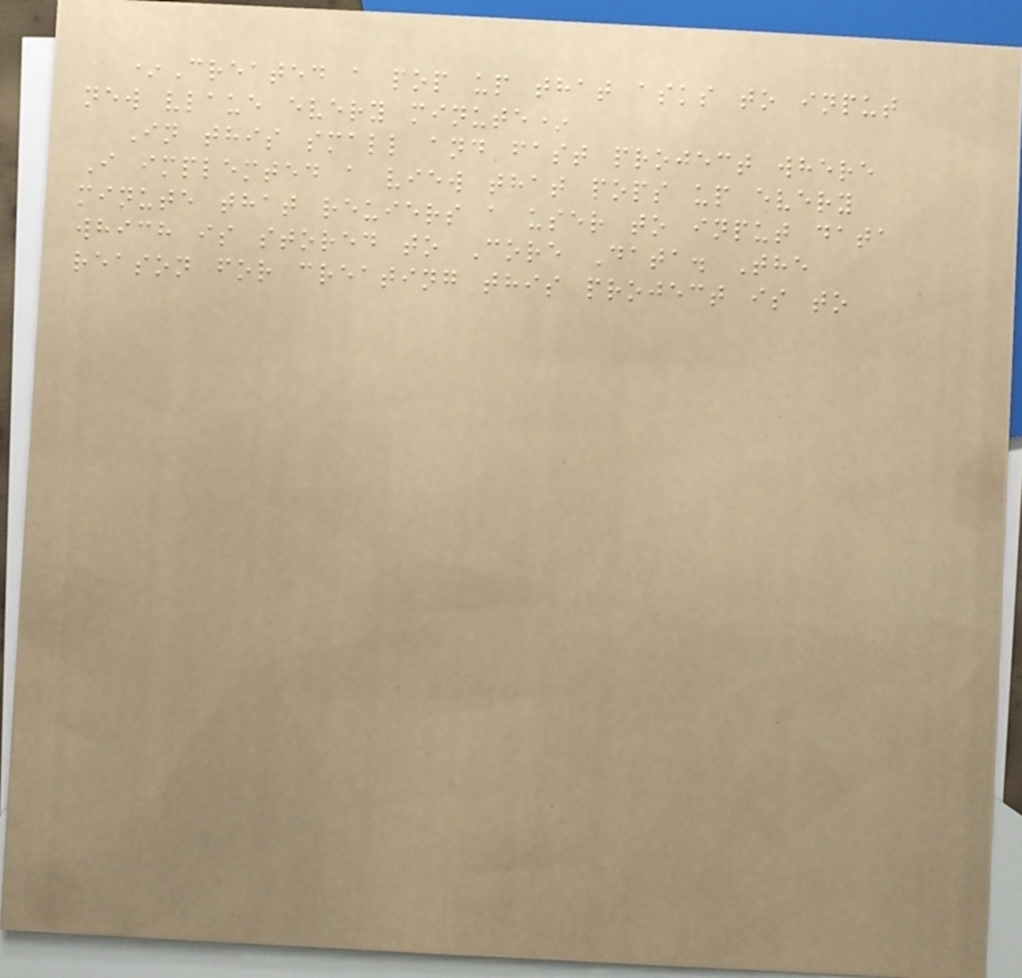*Created a pop up that asks to input
new vlaue every minute*
In this small and fast project where
I implemted a view that pops up every
minute that reuiers a user to input data
which is stored to Core Data. The
reason for creating this project is to
